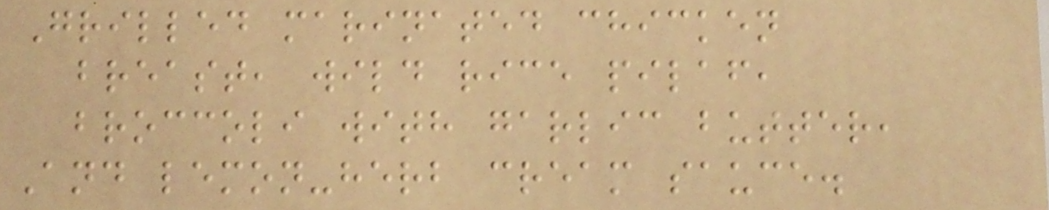Grilled marinated chicken
breast, wild rice pilaf,
broccoli with garlic butter,
And lemon-herb cream sauce.
